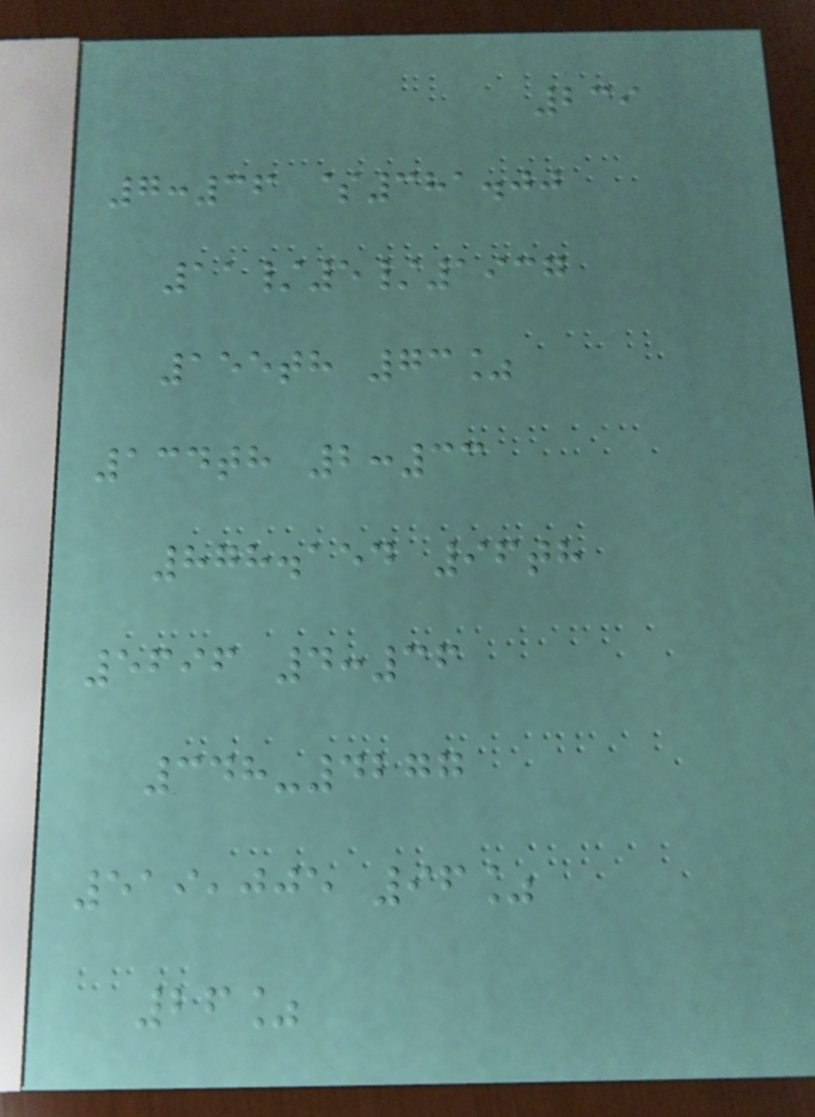239
7:36 $381.00
11/5/1937
155th 73%
134th 2:33
878.154 96th
5696 4:36
348-4277
519,005 96%
26%
